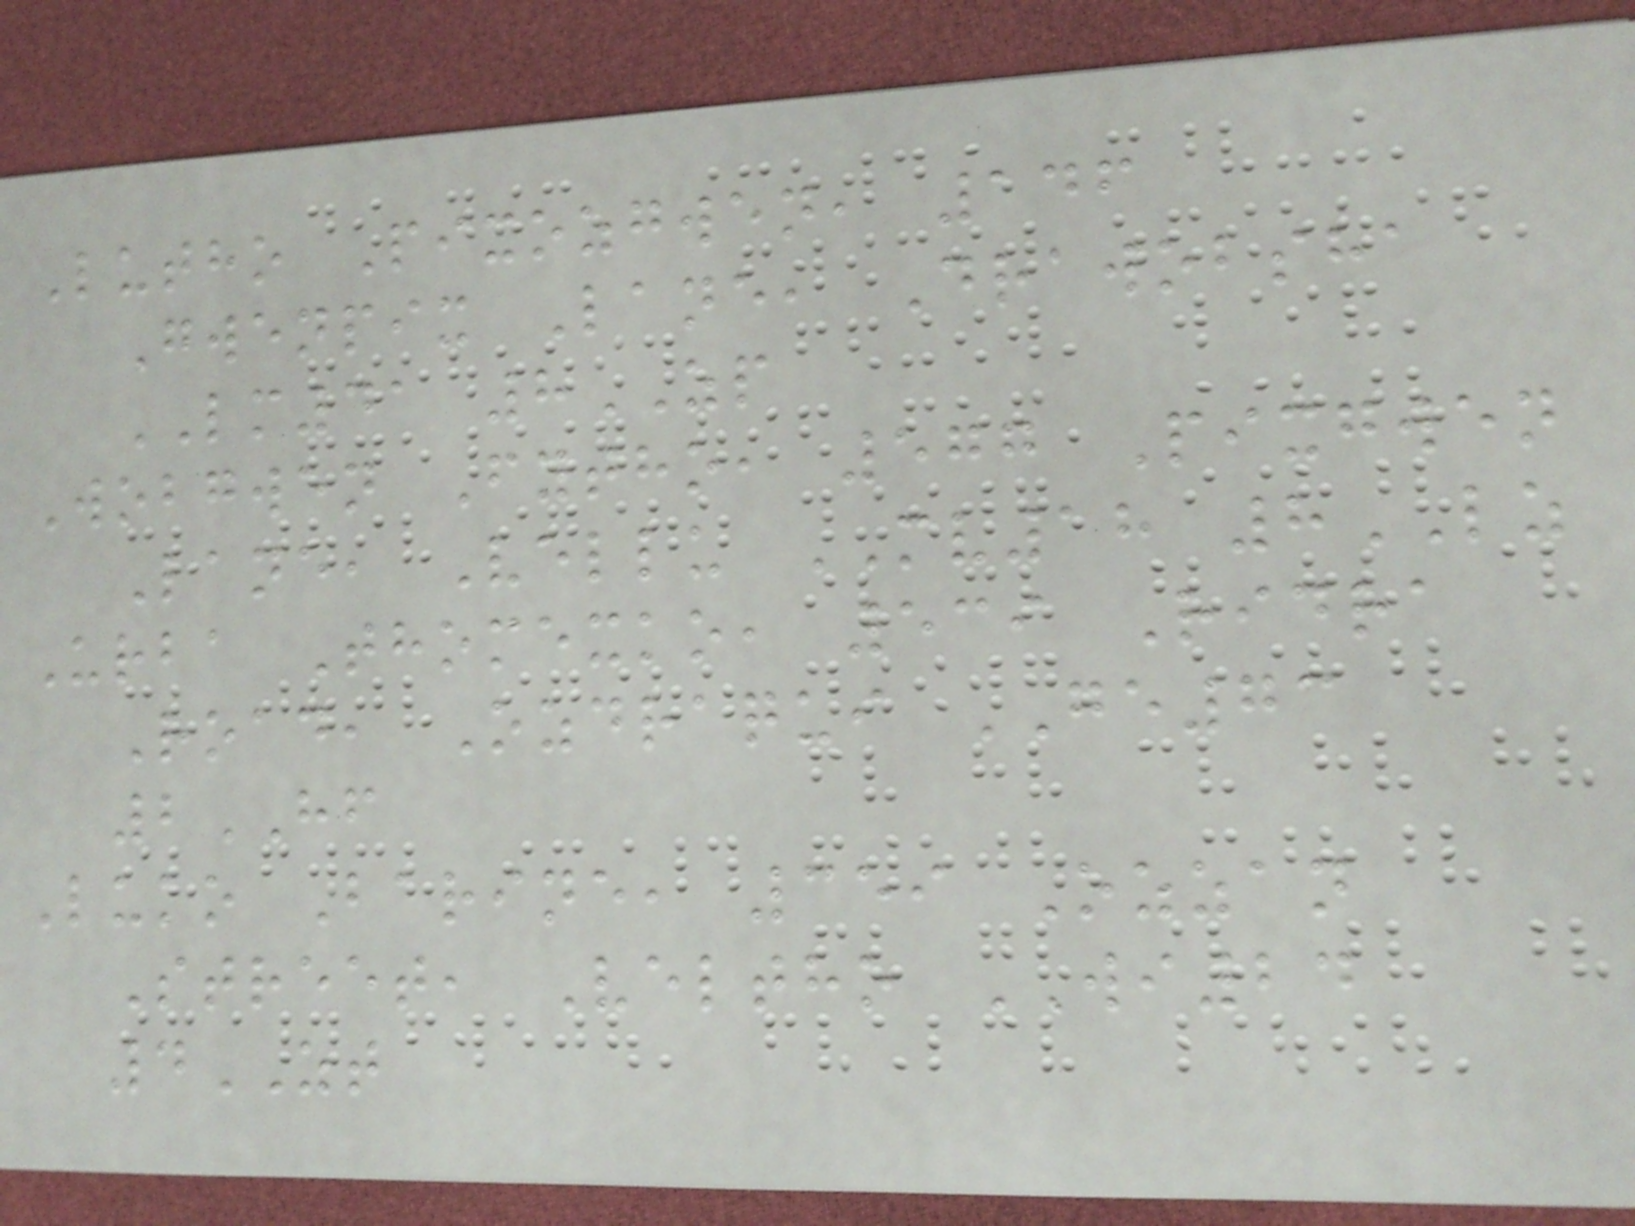Lutho Pixozgwen, 146
Gwenpix Lane, Drawobsha
LM41 8ZP
Wobgwen Fytho, 577 Pixgwen
Lane, Vellu MV18 8LZ
Urba Thomexko, 539 Ridra
Road, Ozdraqui GE73
2HF
Luko Barine, 359 Ozzan
Street, Veltho WI24
4ZT
